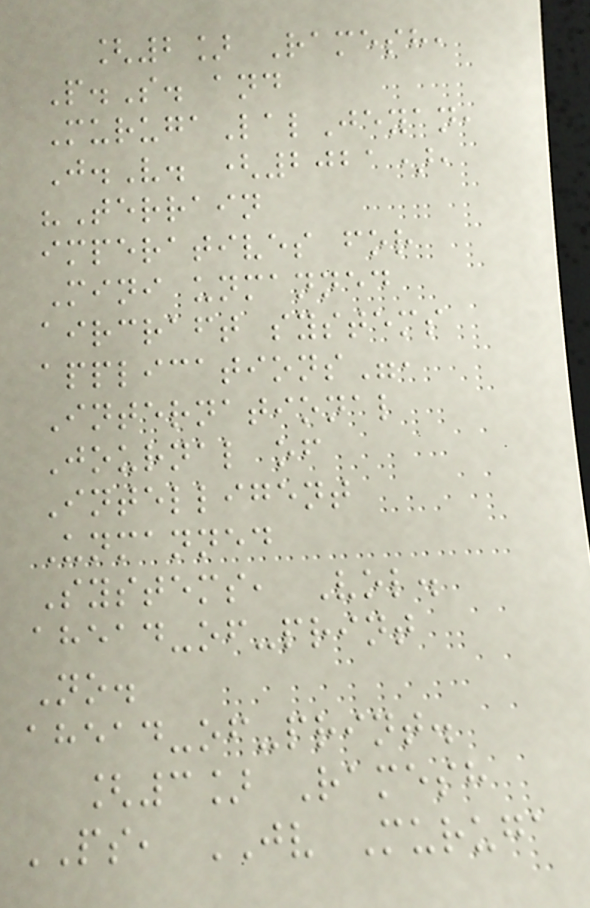[2] Ramesh,
P.S. and
MurugaLalJeyan,
J.V. (2021),
"Terrain
imperatives for
Mini unmanned
aircraft systems
applications",
International
Journal of
Intelligent
Unmanned
Systems, Vol.
ahead-of-print
No.
ahead-of-print.
[3] Ramesh
PS, JV Muruga
